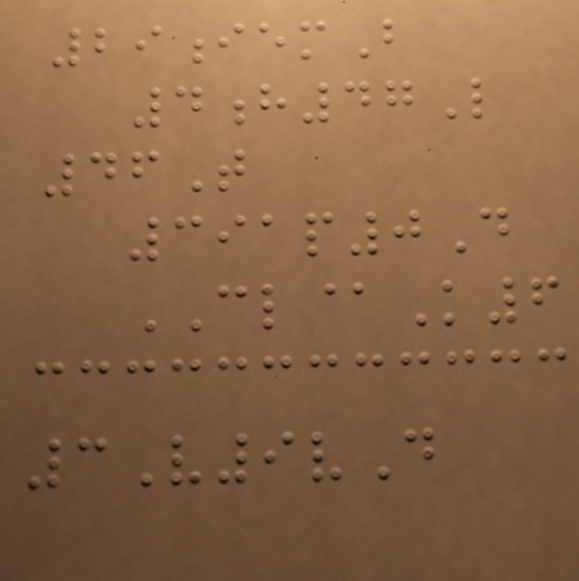29iemB
4h47L
46T
391p0D
CL@K6
3V9vD
